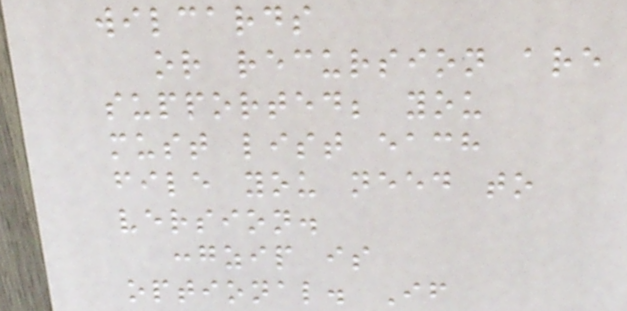wilcards
or recursion are
supported; you
must list each
file you need to
version.
:gzip is
optional. If
